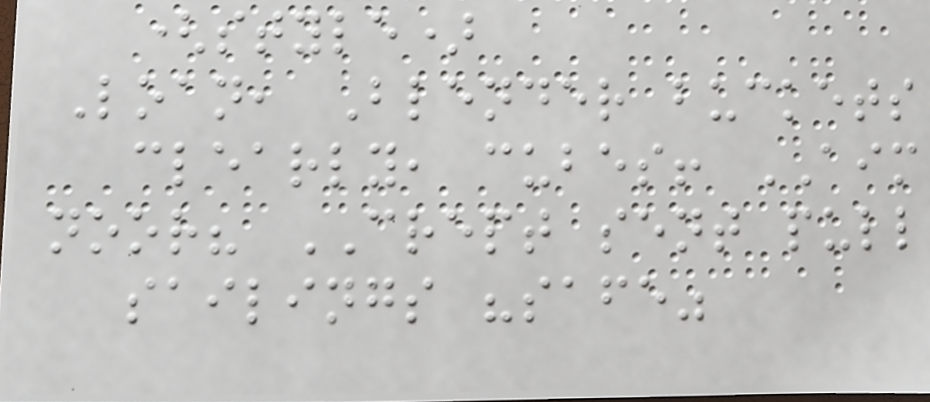(style)
Loan, Blender buckets
clearly, cubes! AIM
noor? CREPT sent pull
sailings "safe"
